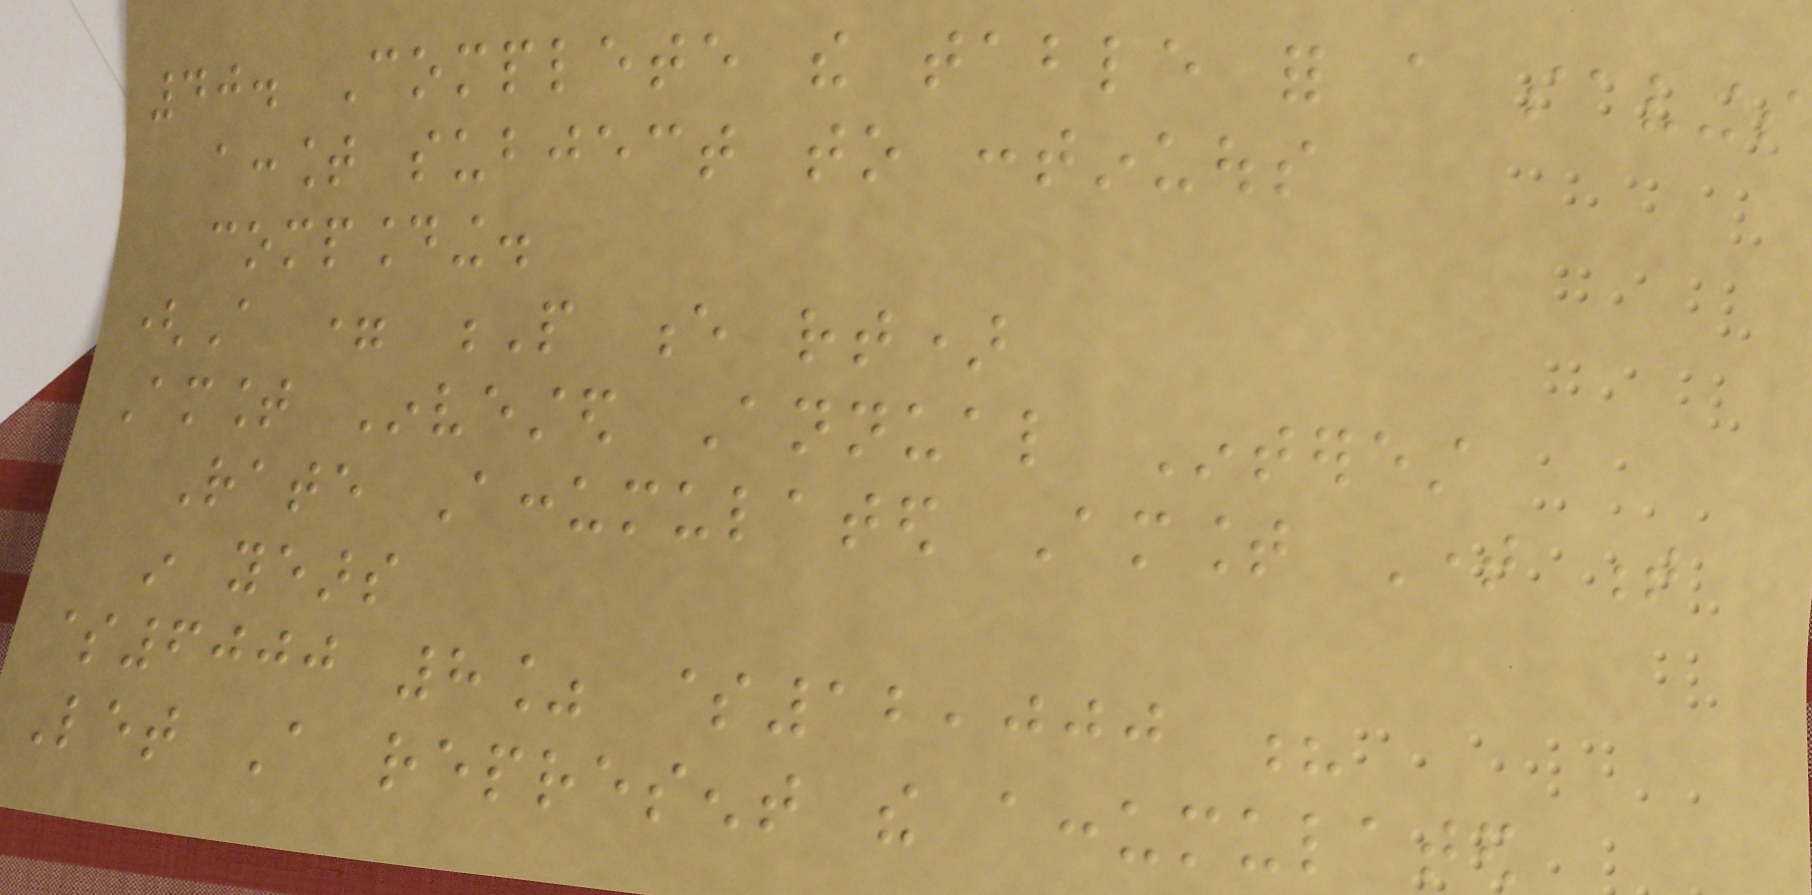40. Complete the table for a savings
account subject to continuous
compounding.
(A = P e rt)
Amount Invested Annual Interest
Rate Accumulated Amount Time t
in years
$6000 8% $12,000 ?
Let A represent the accumulated
